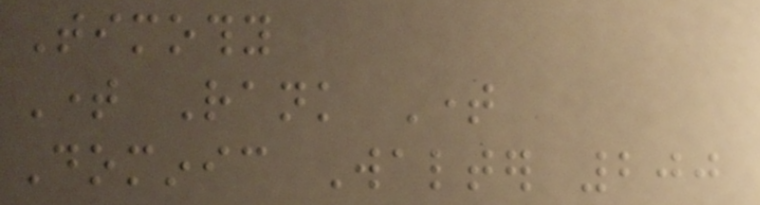Timothy
Time Rank Time
Dominic Walter 200
